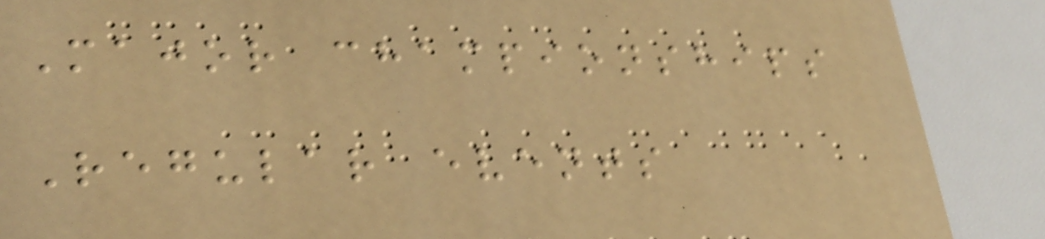Major championships
Regular events
